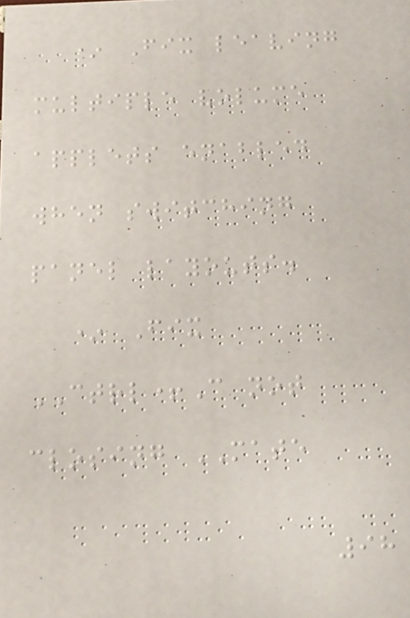* Fix leaving
multiple volume
applets enabled
when switching
panel layouts.
* Fix
CTRL+C not
closing MATE
98
